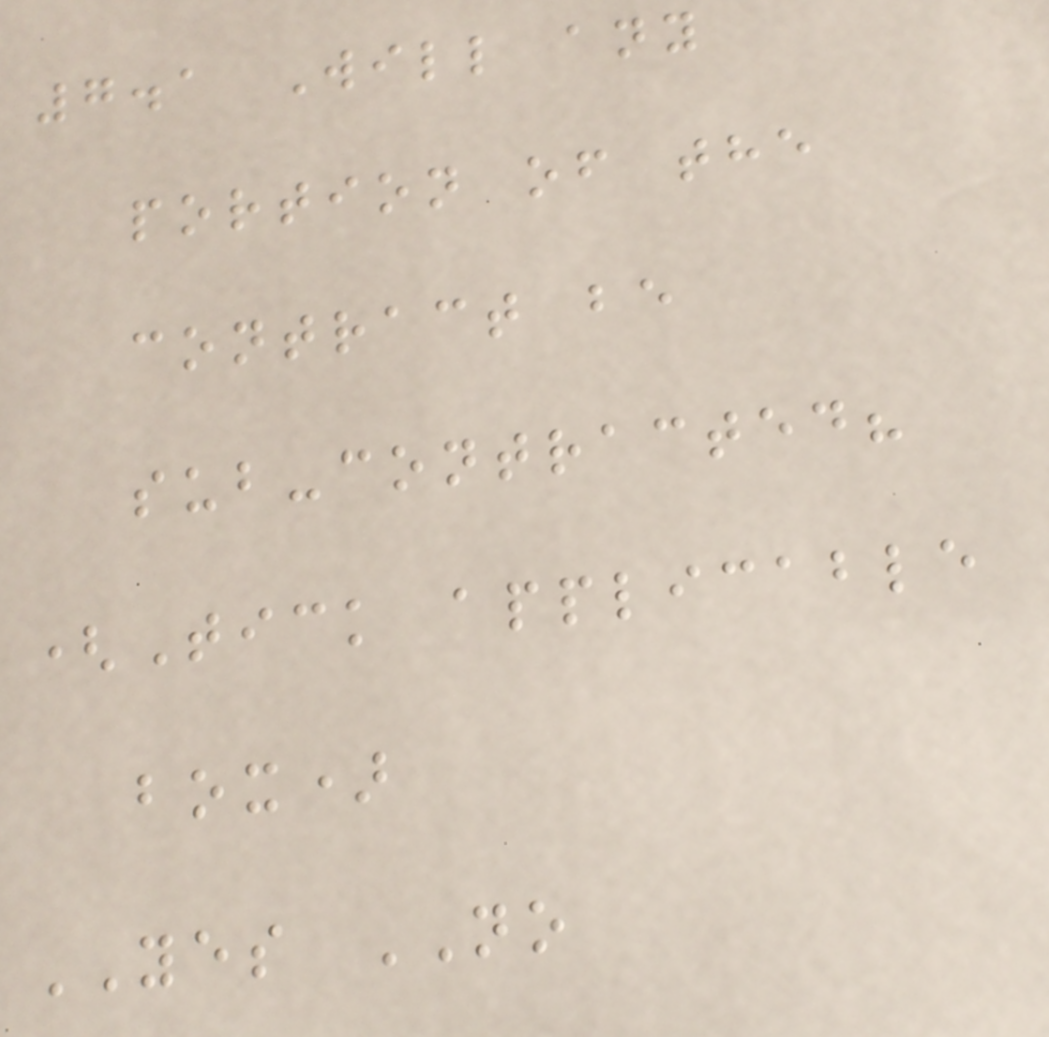7.1 Will any
portion of the
contract be
sub-contracted?
(Tick applicable
box)
YES NO
